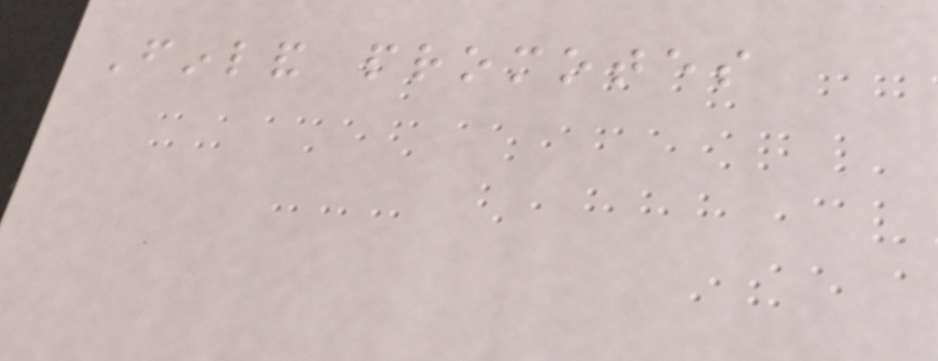Finland promotes
